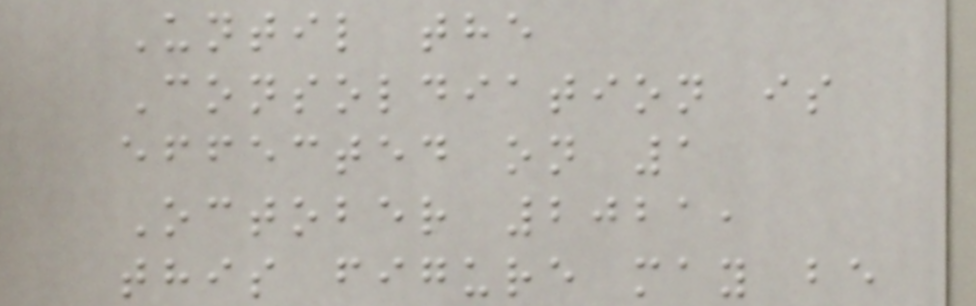Until the
Consoldiation is
effected on 1
October 2021,
this figure may be
